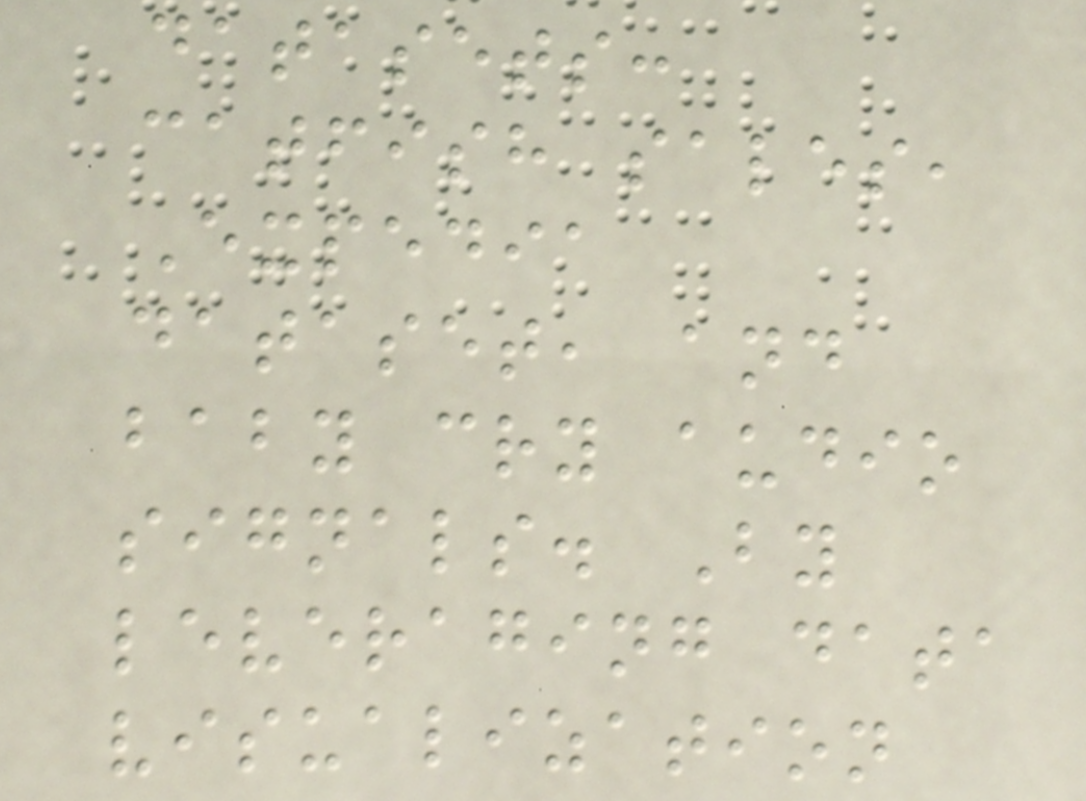datasets:
catfish sales,
Expedia
dataset, and
baby cry audio
signals. By
leveraging data
visualization
